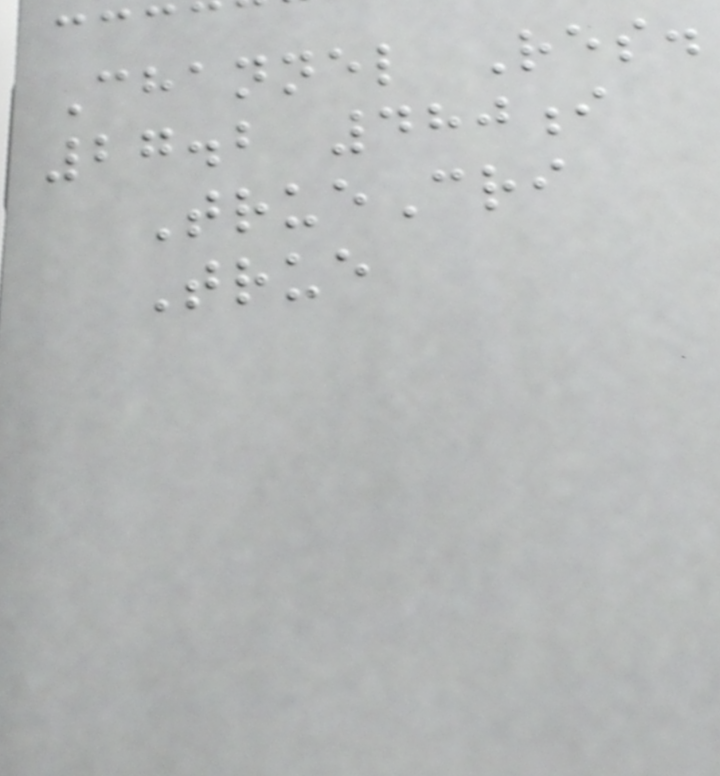Channel Res.
27.2 480i
TrueCri
True
